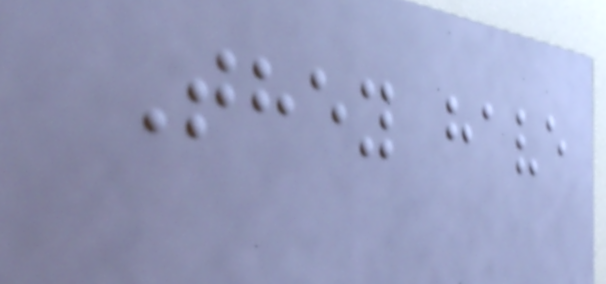They have
